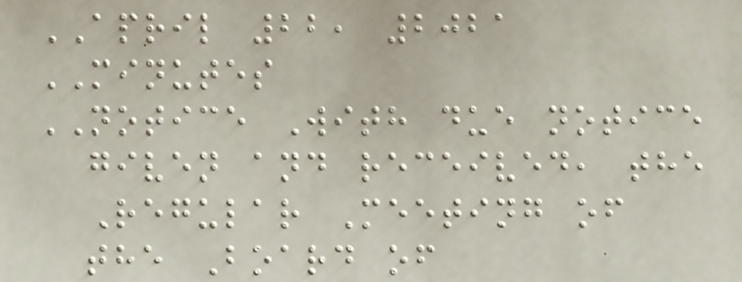APRIL 22, 2021
MINUTES
NOTICE With due notice
given and received, the
Regular Meeting of
the Board of
